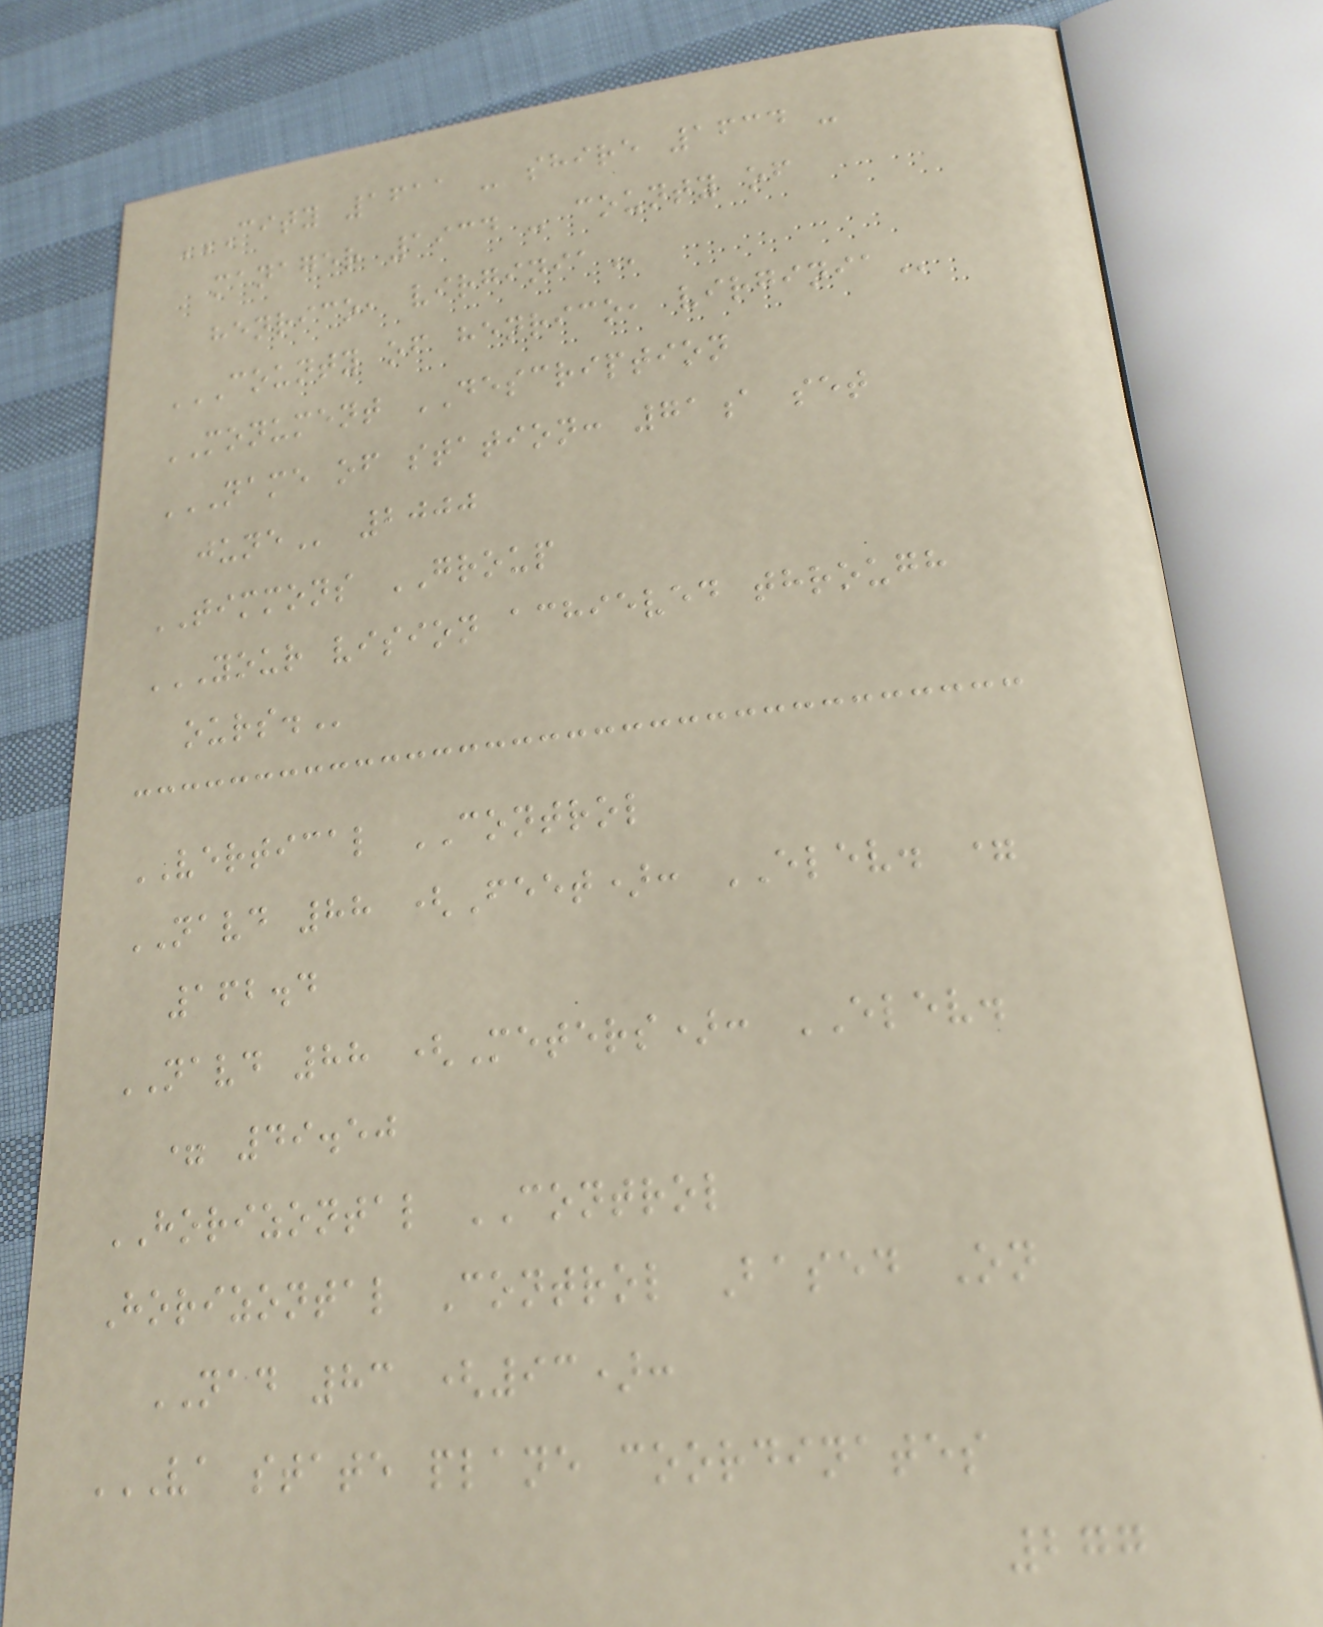CITY 1611 - SHIRE 1634 -
MANAGER 1934 - COUNTY OF
HENRICO, VIRGINIA
COUNTY OF HENRICO, VIRGINIA
MONUMENT DESCRIPTION
NAME OF STATION: 71A SET
JUNE 2000
TIMMONS GROUP
YOUR VISION ACHIEVED THROUGH
OURS.
VERTICAL CONTROL
NAVD 88 (Feet): ELEV. =
162.4
NAVD 88 (Meters): ELEV.
= 49.50
HORIZONTAL CONTROL
Horizontal Control Based On
NAD 83 (93):
VA STATE PLANE COORDINATES
277
